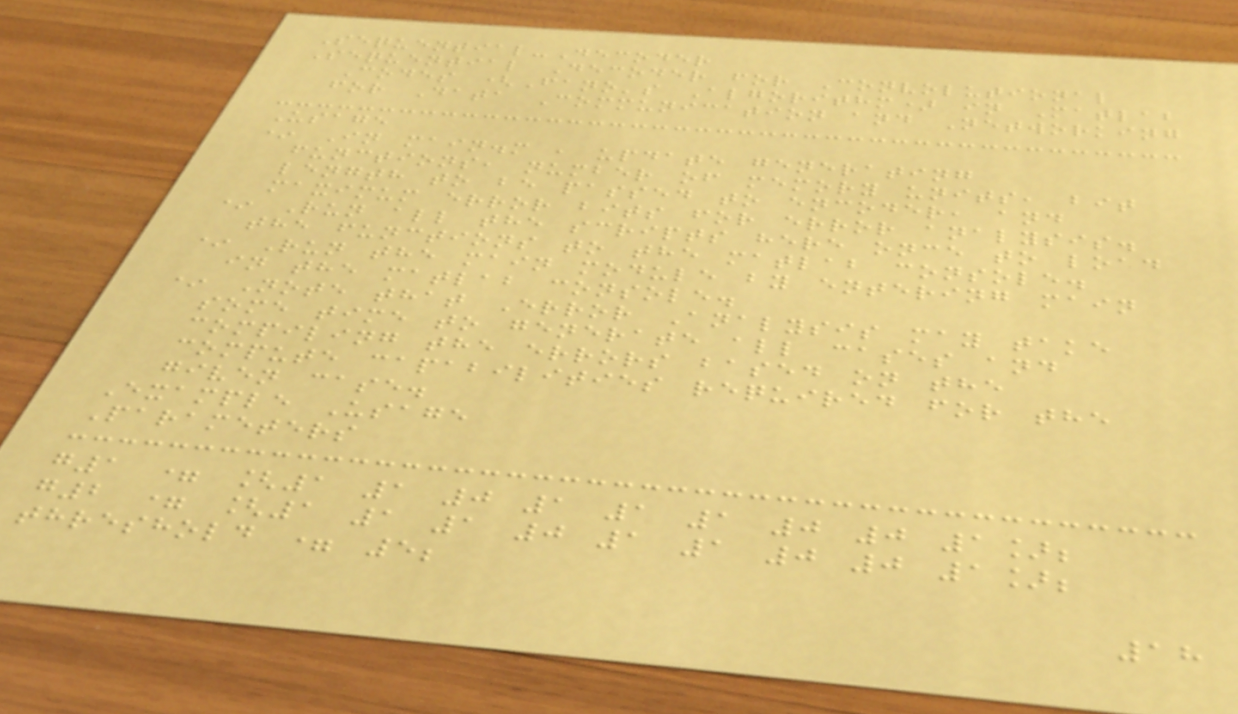Sequential-Decoder
Sequential Decoder for Convolutional
Codes (Fano's Algorithm) in Matlab
for Data Communication and Networking
Usage
* In main.m , update generating
functions, number of memory units, bit
length to be passed to encoder, and
maximum error bits for error analysis.
* Run all the scripts here once to load
the functions to the matlab console.
* Run the main module by entering main
in the matlab console.
* Note that Error Analysis may take
some time to generate all cases and
compiling the errors based on the
compute capabilities required for the
given case.
Example Usage
Parameters
g1 = [1 1 0 1 1 1 0 0 1];
g2 = [1 1 1 0 1 1 0 0 1];
threshold = 5;
18
